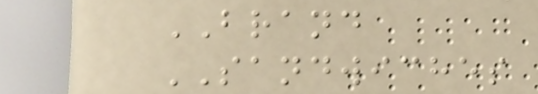BRAND
SANDWICHES
